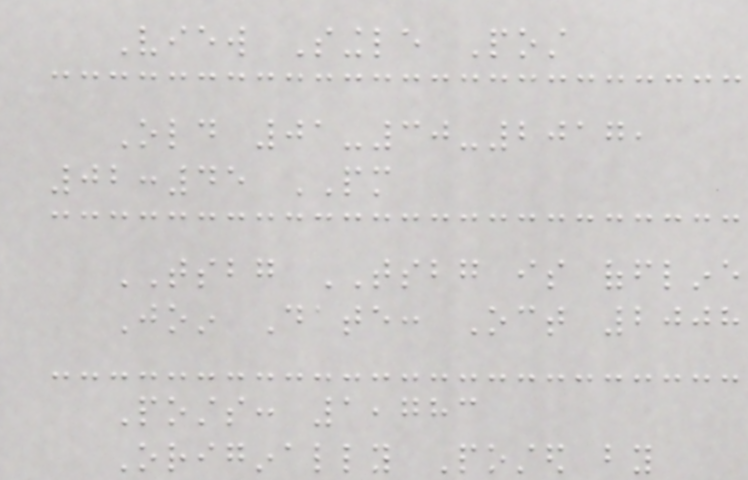View Single Post
Old 01-30-2017,
02:45 PM
TSBG TSBG is offline
Join Date: Oct 2008
Posts: 1,783
Originally Posted by
